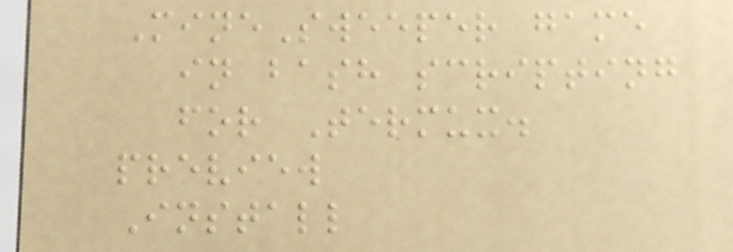MineSweeper game
in bash scripting
for Termux.
preview
Install
